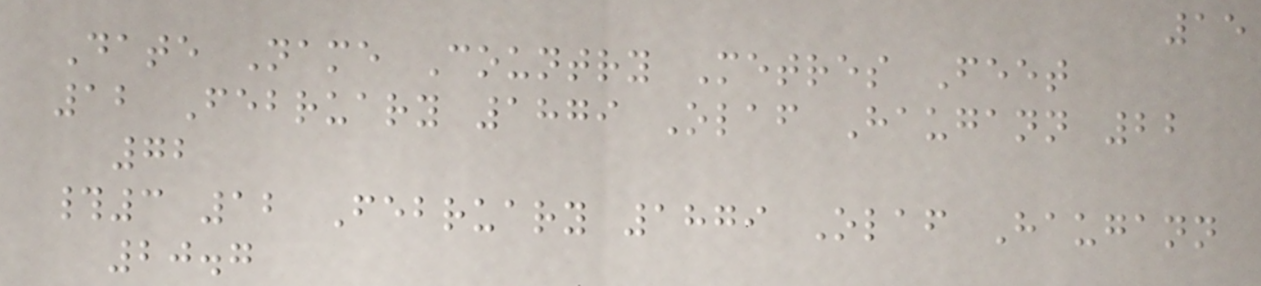15
Date Name Country Metres Feet
12 February 1879 Olaf Haugann 22
72
#3 12 February 1879 Olaf Haugann
20.7
